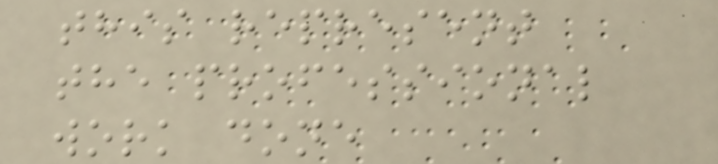this represent
the professional
work done
